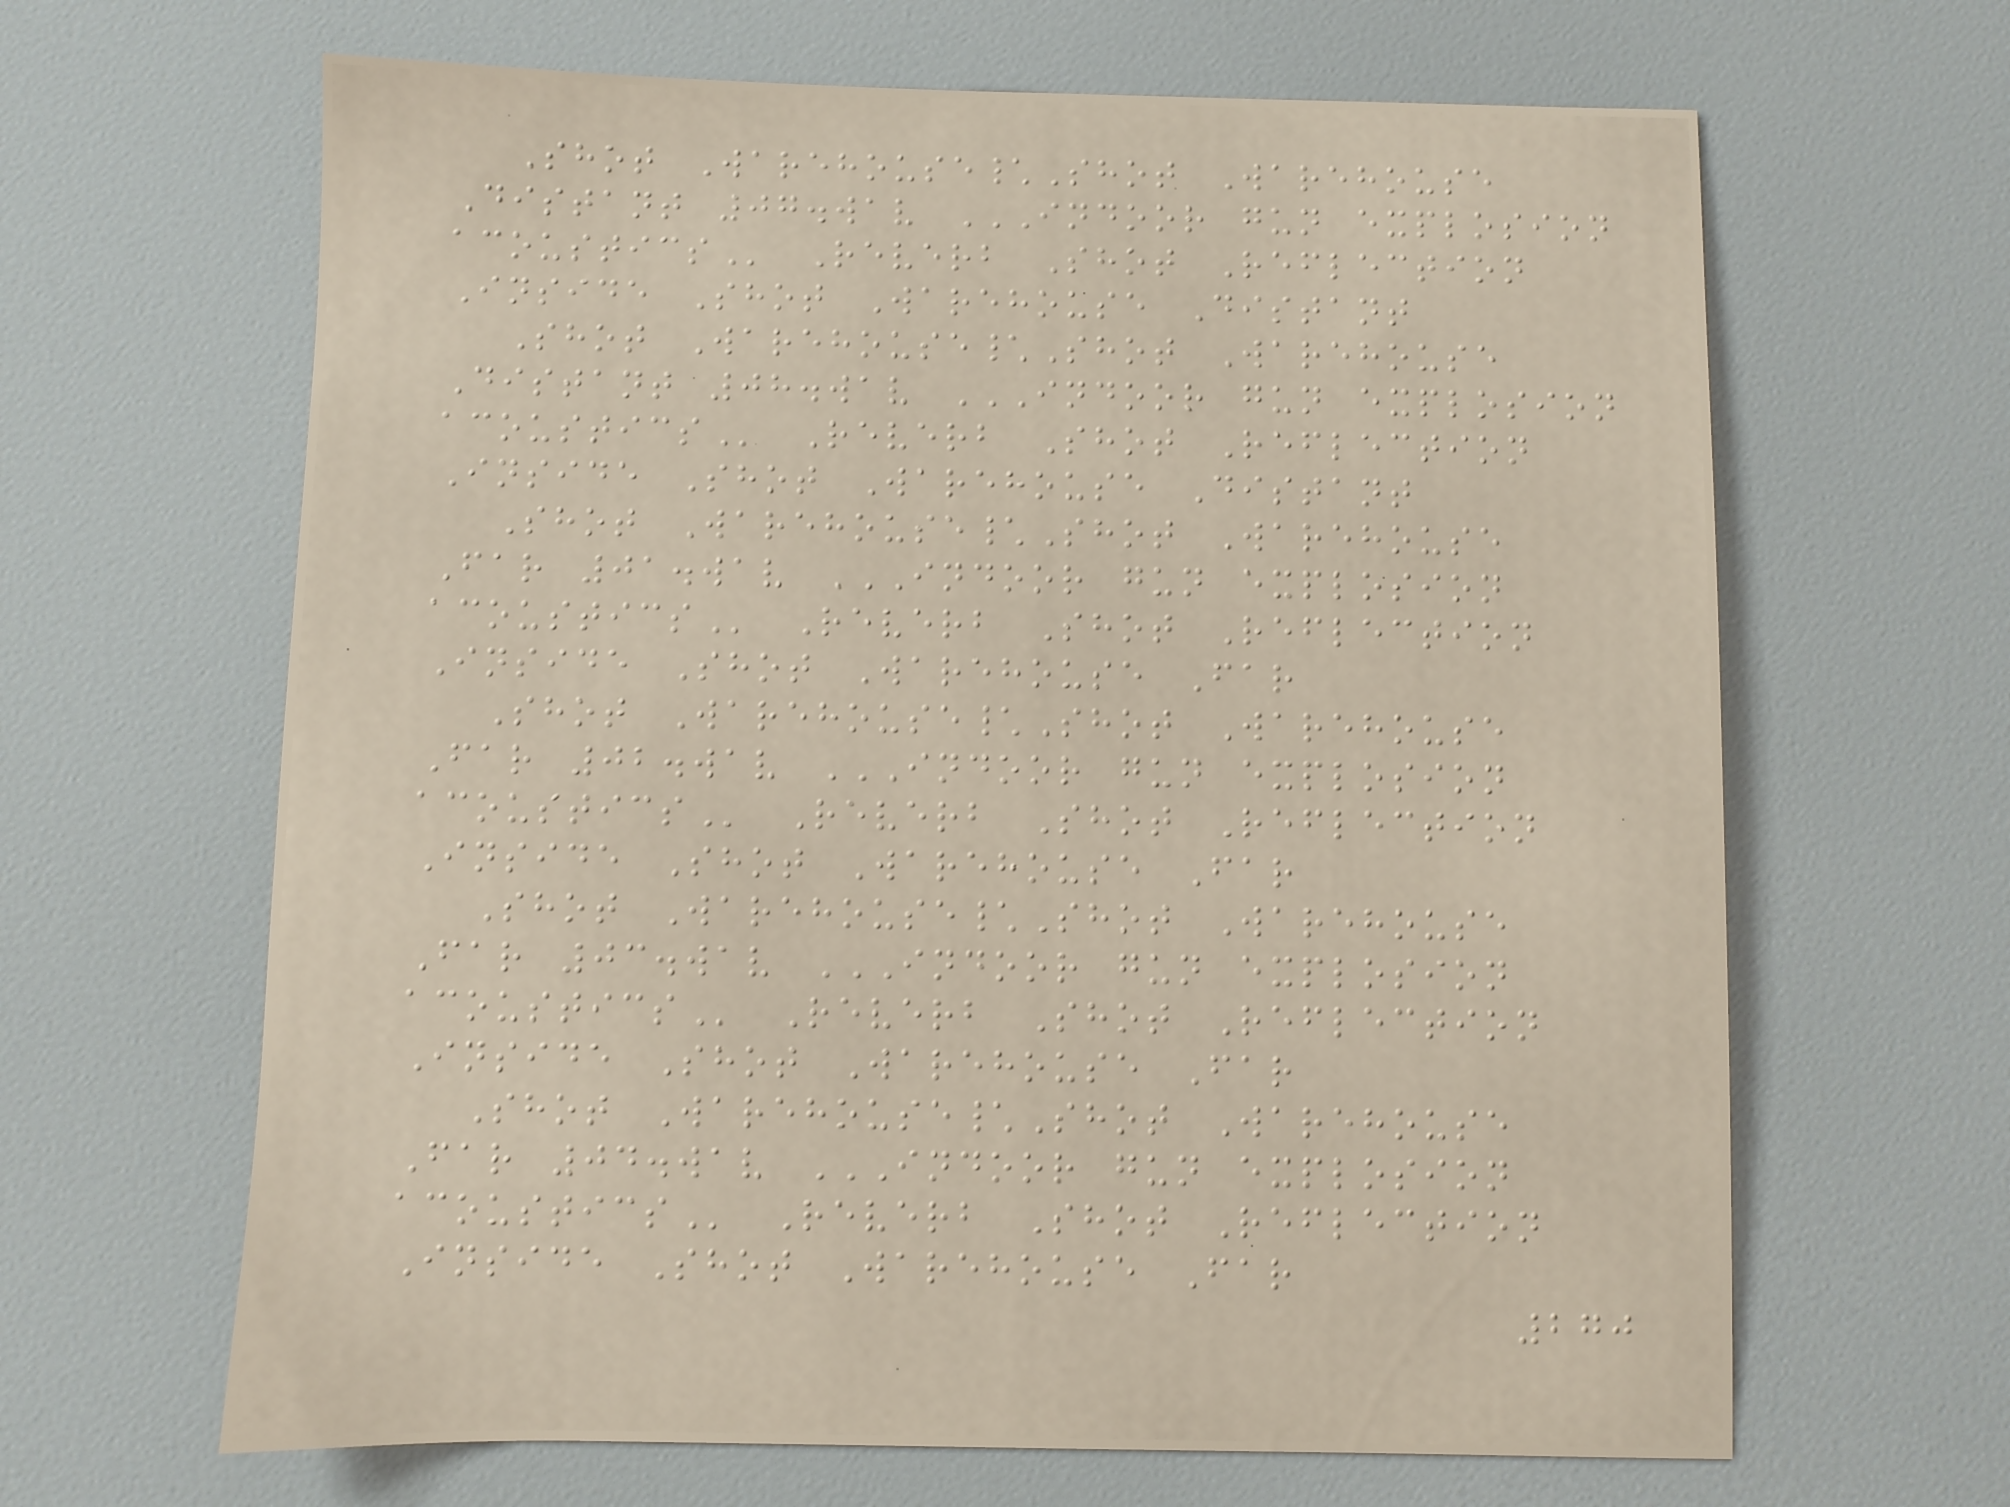Shot Warehouse\Shot Warehouse
Distant 07.wav INDOOR GUN EXPLOSION
ACOUSTICS Reverb Shot Reflection
Inside Shot Warehouse Distant
Shot Warehouse\Shot Warehouse
Distant 08.wav INDOOR GUN EXPLOSION
ACOUSTICS Reverb Shot Reflection
Inside Shot Warehouse Distant
Shot Warehouse\Shot Warehouse
Far 01.wav INDOOR GUN EXPLOSION
ACOUSTICS Reverb Shot Reflection
Inside Shot Warehouse Far
Shot Warehouse\Shot Warehouse
Far 02.wav INDOOR GUN EXPLOSION
ACOUSTICS Reverb Shot Reflection
Inside Shot Warehouse Far
Shot Warehouse\Shot Warehouse
Far 03.wav INDOOR GUN EXPLOSION
ACOUSTICS Reverb Shot Reflection
Inside Shot Warehouse Far
Shot Warehouse\Shot Warehouse
Far 04.wav INDOOR GUN EXPLOSION
ACOUSTICS Reverb Shot Reflection
Inside Shot Warehouse Far
270
